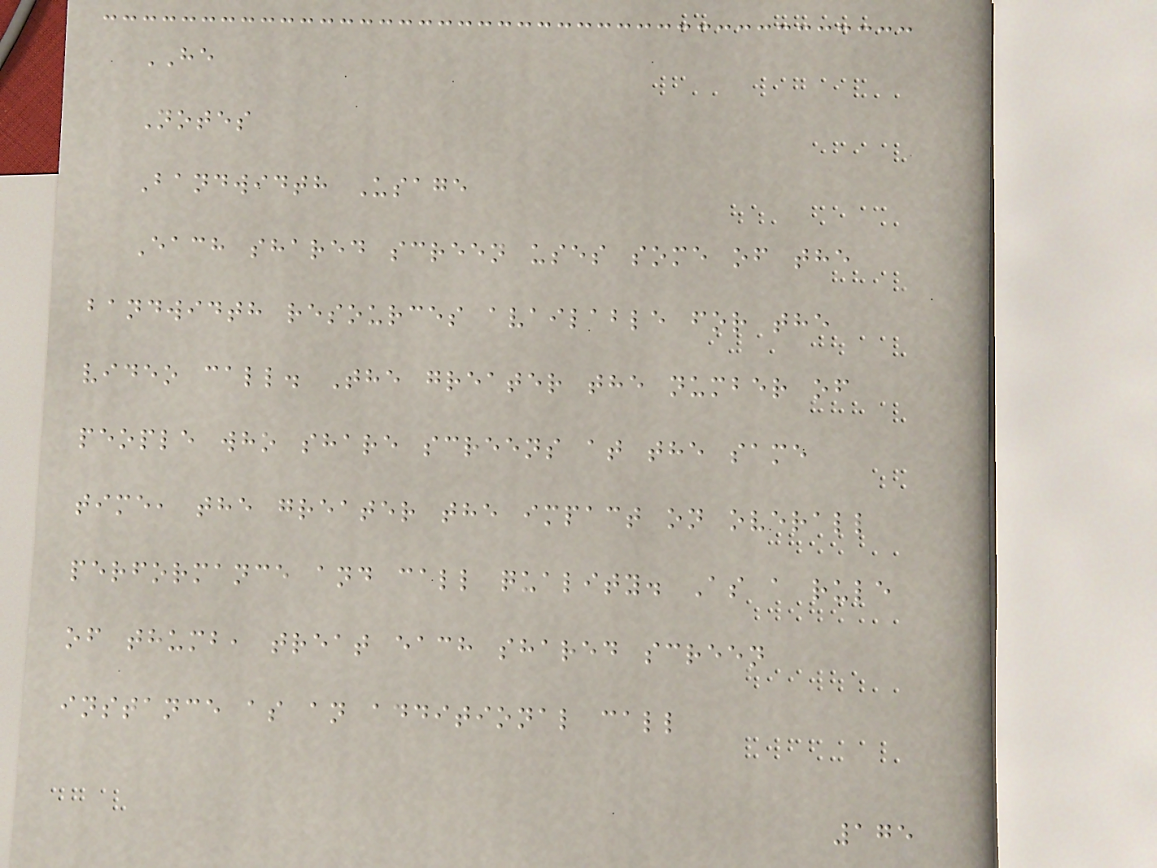HE
Notes
Bandwidth Usage
Each shared screen uses some of the
bandwidth resources available for the
video call. The greater the number of
people who share screens at the same
time, the greater the impact on overall
performance and call quality. As a rule
of thumb, treat each shared screen
instance as an additional call
175
